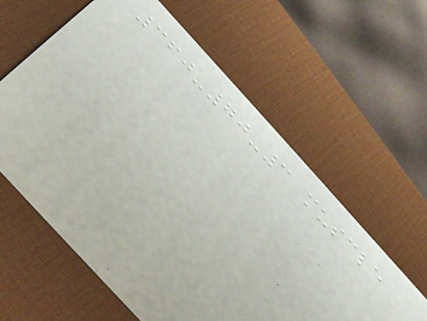360-70-3 muscle
